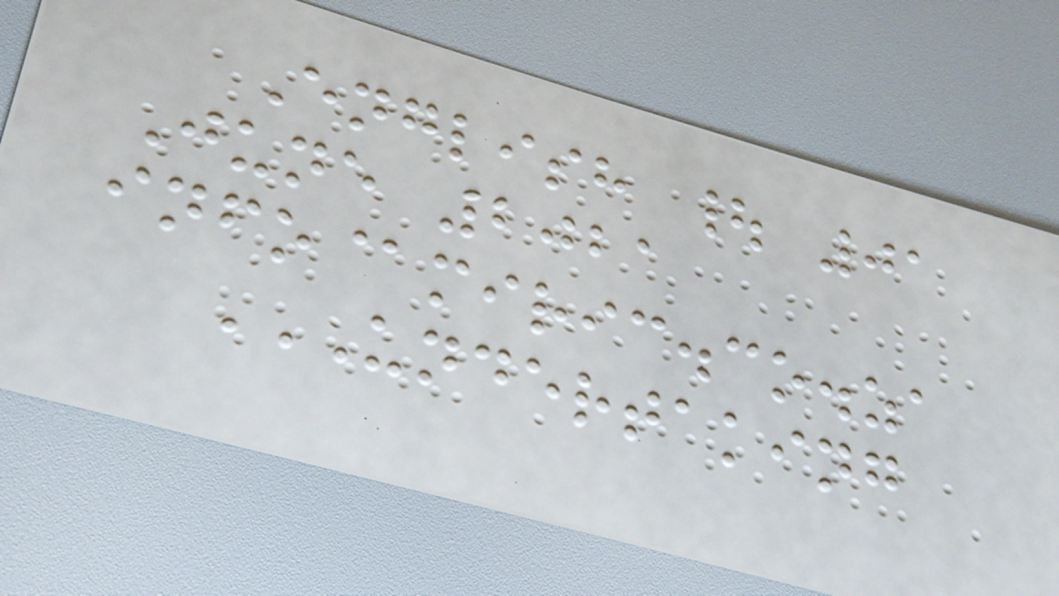English | 01
June 2021
info@miric.co.za
UNDERTAKING
